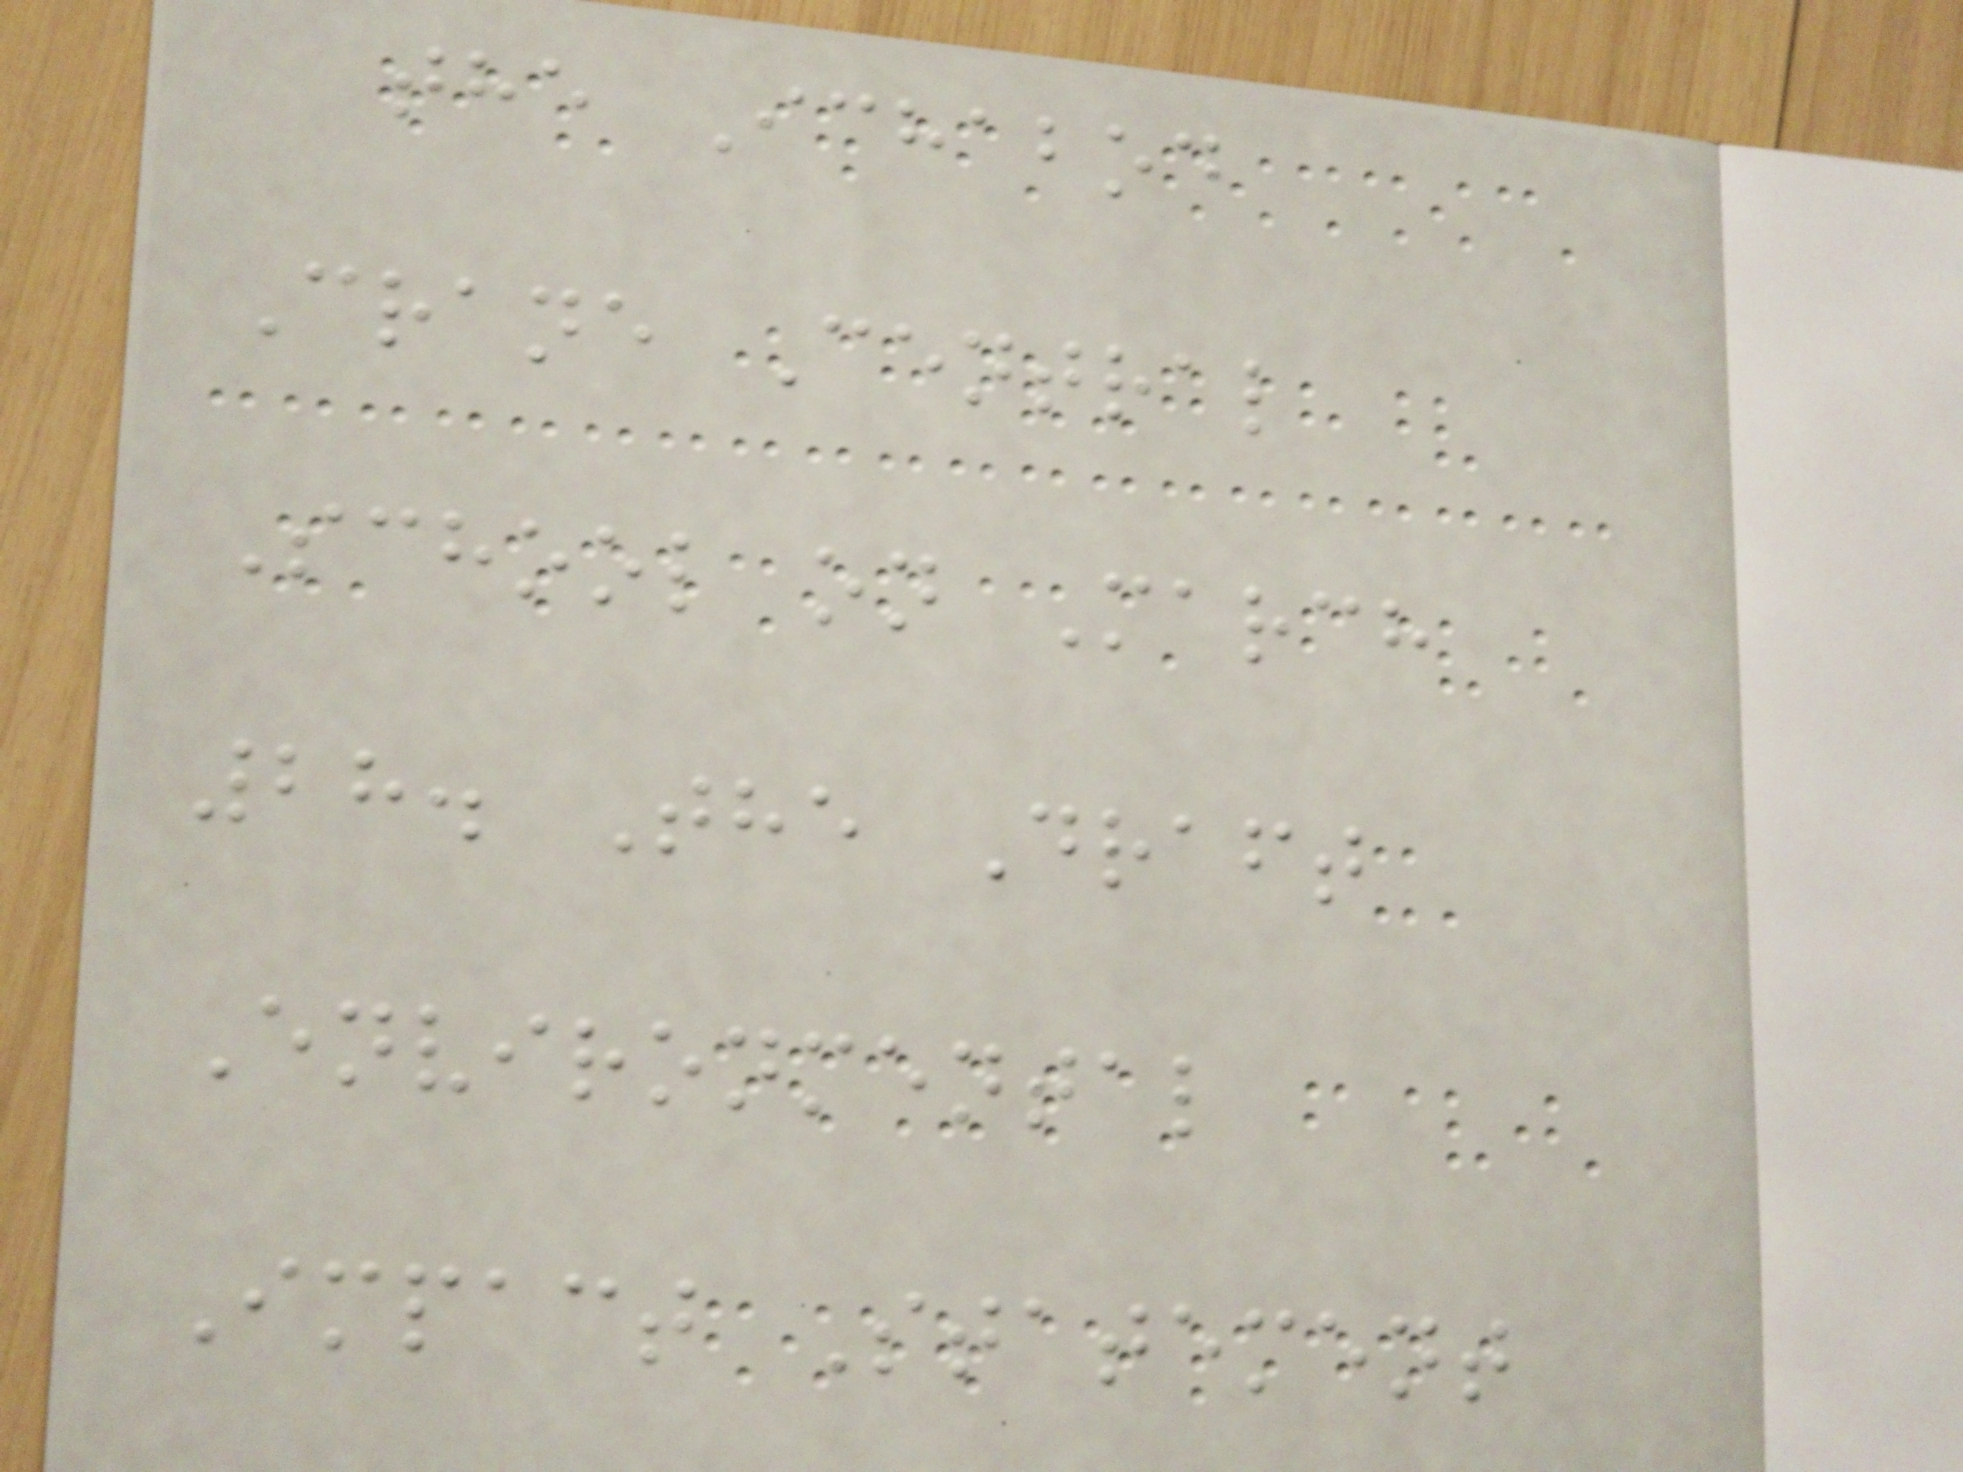the Ichabod
Crane Central
School on March
28. The Draft
Environmental
Impact Statement
